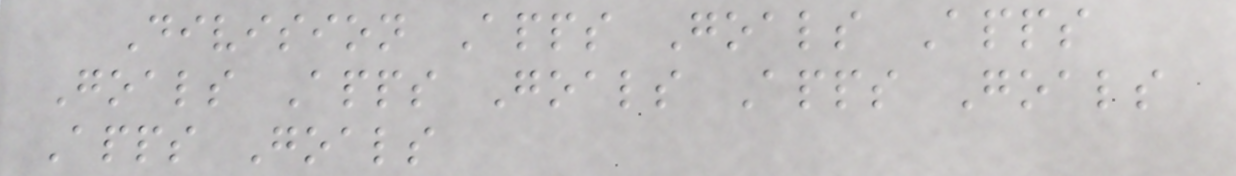Division Apps Goals Apps
Goals Apps Goals Apps Goals
Apps Goals
